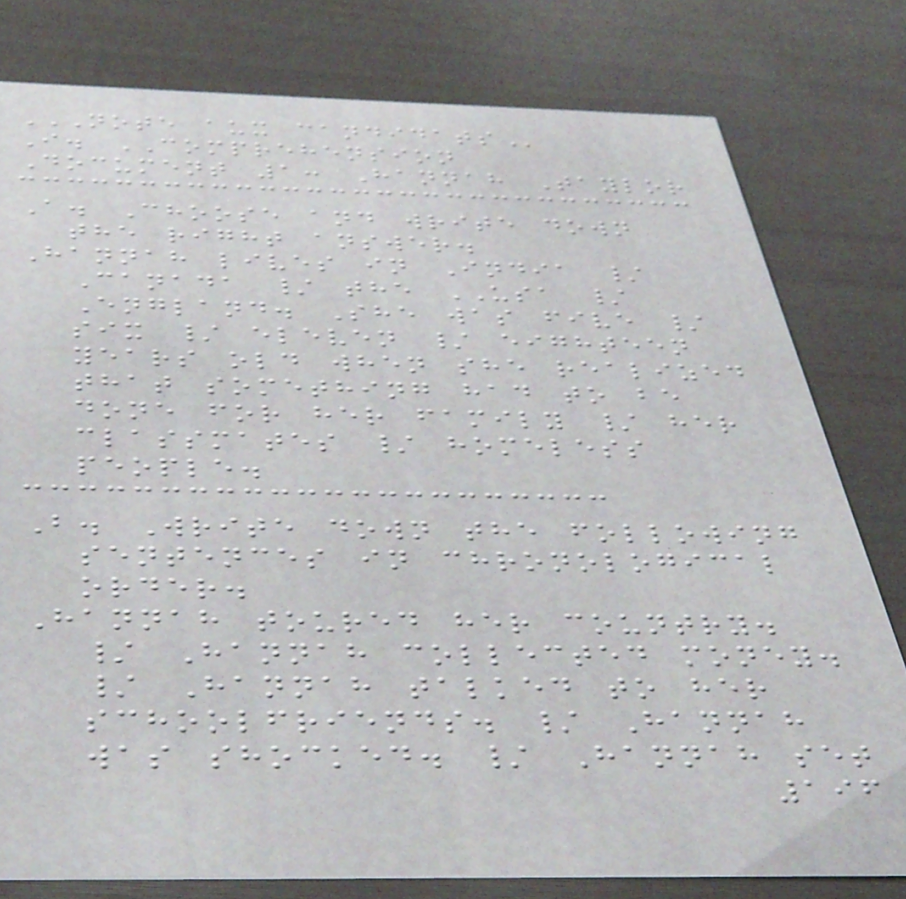NOTE AUX CANDIDATS
I. COMPREHENSION
Document 1: Hannah Taylor
A. Choose and write down
the right answer.
Hannah lives in India /
Canada / the USA /
England. She was five /
six / eleven / eighteen
years old when she realized
that something had to be
done for her family / her
classmates / homeless
people.
B. Write down the following
sentences in chronological
order.
Hannah toured her country.
/ Hannah collected money.
/ Hannah talked to her
schoolfriends. / Hannah
was shocked. / Hannah set
196
